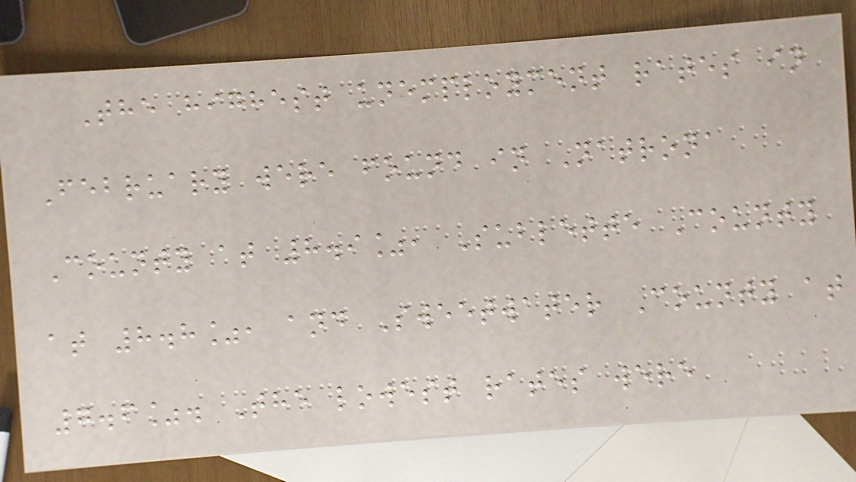The highest unemployment rates in
February were found in Natrona
County at 8.9%, Sublette County
at 8.8%, and Sweetwater County at
7.6%. The lowest rates were
